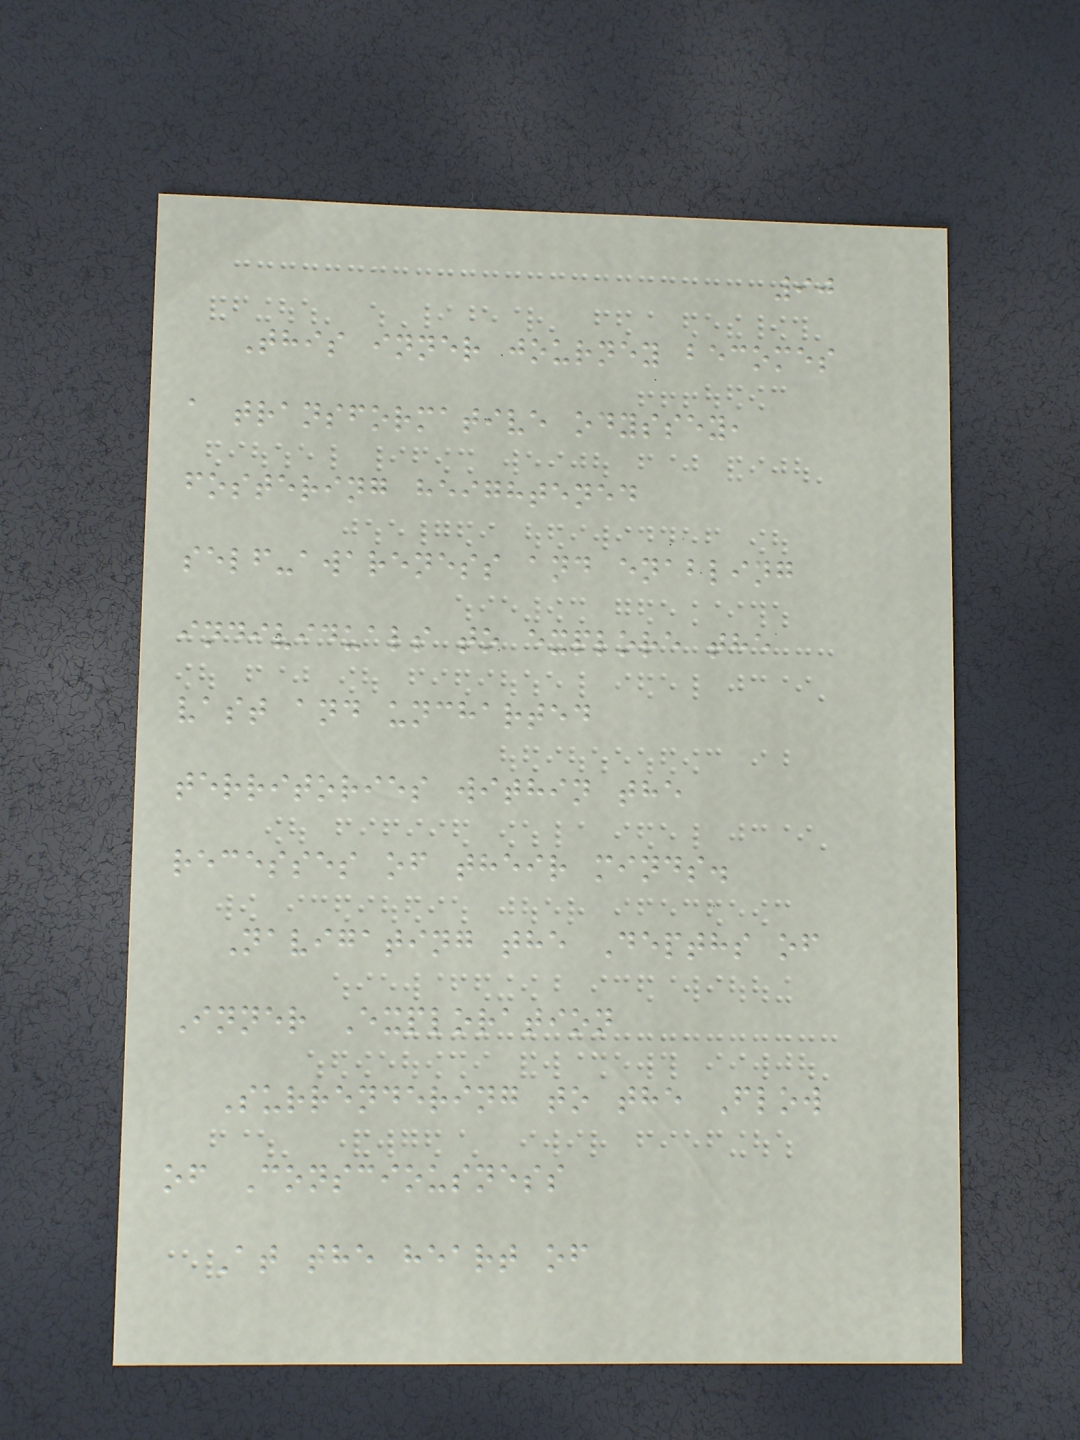90
This inner journey becomes
a transformative odyssey,
fostering heightened
self-awareness and enabling
individuals to explore the
vast and uncharted
territories within the
recesses of their minds.
Navigating the Depths of
Inner Exploration
Surrendering to the Flow
of Consciousness
At the heart of
